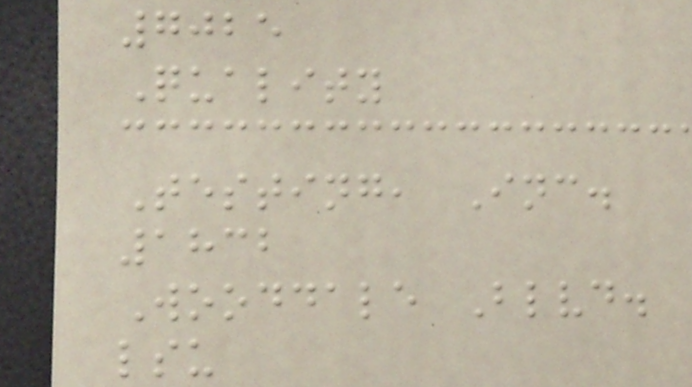7025
Quality
Testing, Inc.
1832
Wooddale Blvd.
lsu
